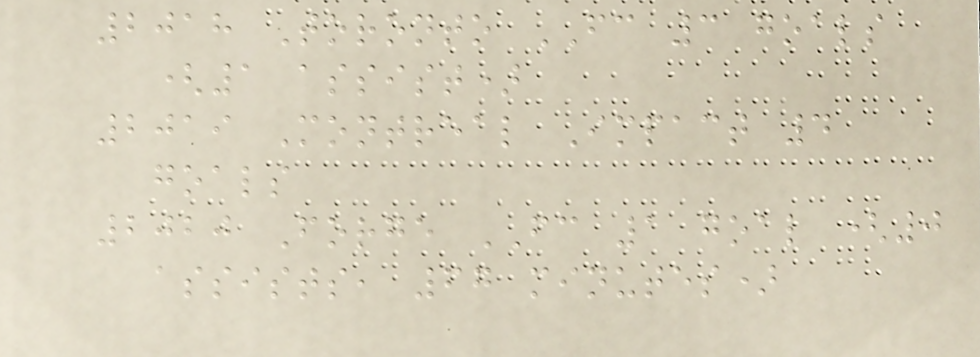2018 Toronto FC 3 goals
(1 assist)
2019 Montreal Impact 4
goals
2020 Forge FC 1 goal (0
assists, 67 minutes)
